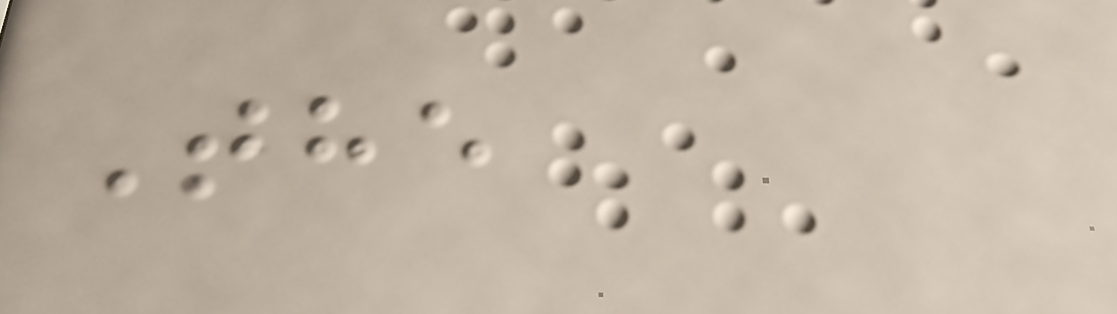The
